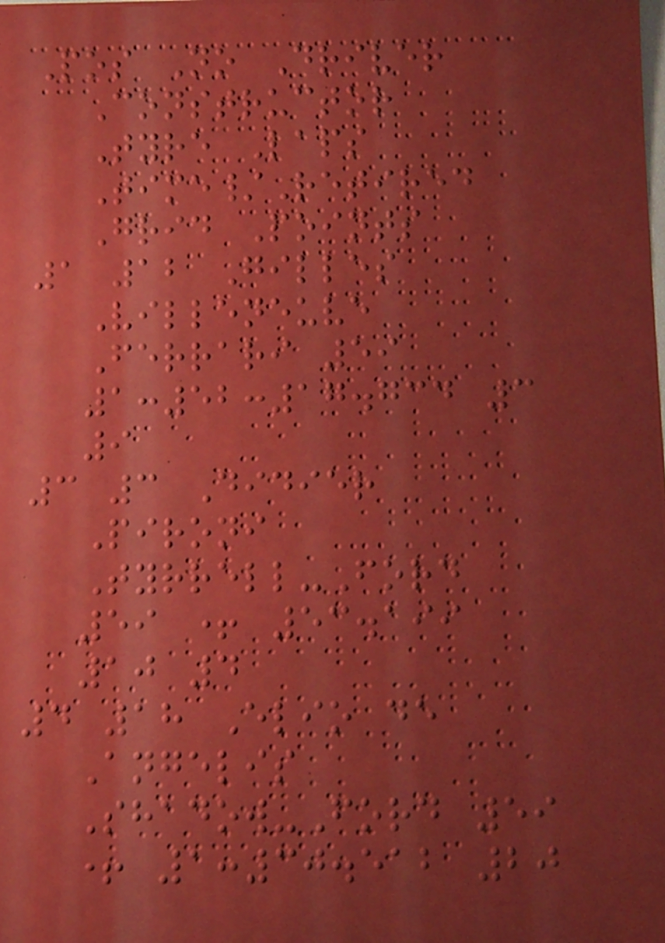Pos No Driver
Constructor
Tyre Laps
Time/Retired
Grid Points
1 12 Gilles
Villeneuve
Ferrari 59
1:52:17.734 3
9
3 3 Didier
Pironi
Tyrrell-Ford
59 + 53.199
10 4
4 18 Elio de
Angelis
Shadow-Ford 59
+ 1:30.512 20
